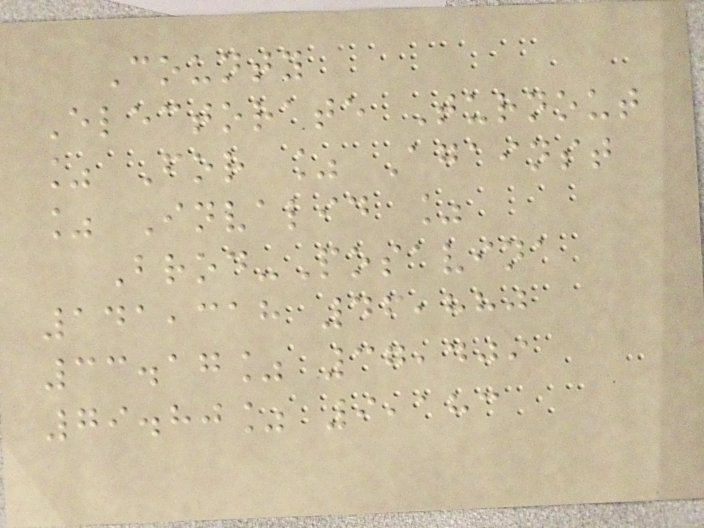County
Electorate Turnout
% For % Against
% Invalid %
Brod-Posavina
141,318 46,880
33.17% 37,409
79.80% 9,183
